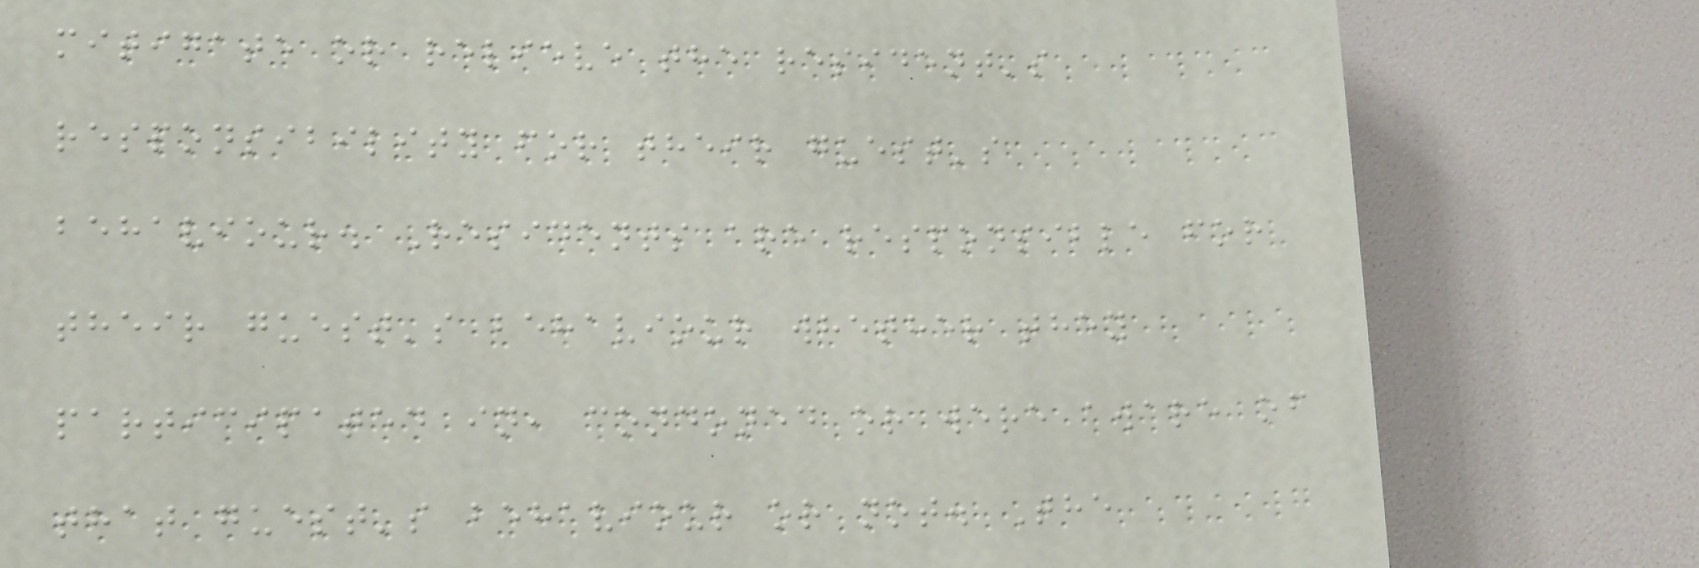mitigate or relieve the resident's
responsibility for their guest's
behaviour. Residents are responsible for
their guest's behaviour whether they
participated in, condoned or were aware of
that guest's behaviour or not. The
